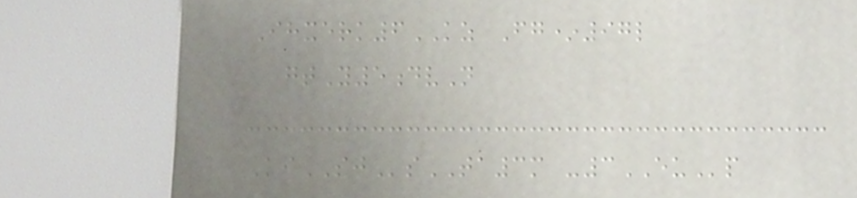Ihxerk6KZ Fg*97l
gtY5dvN
KiSJsTA3m -3EUp
